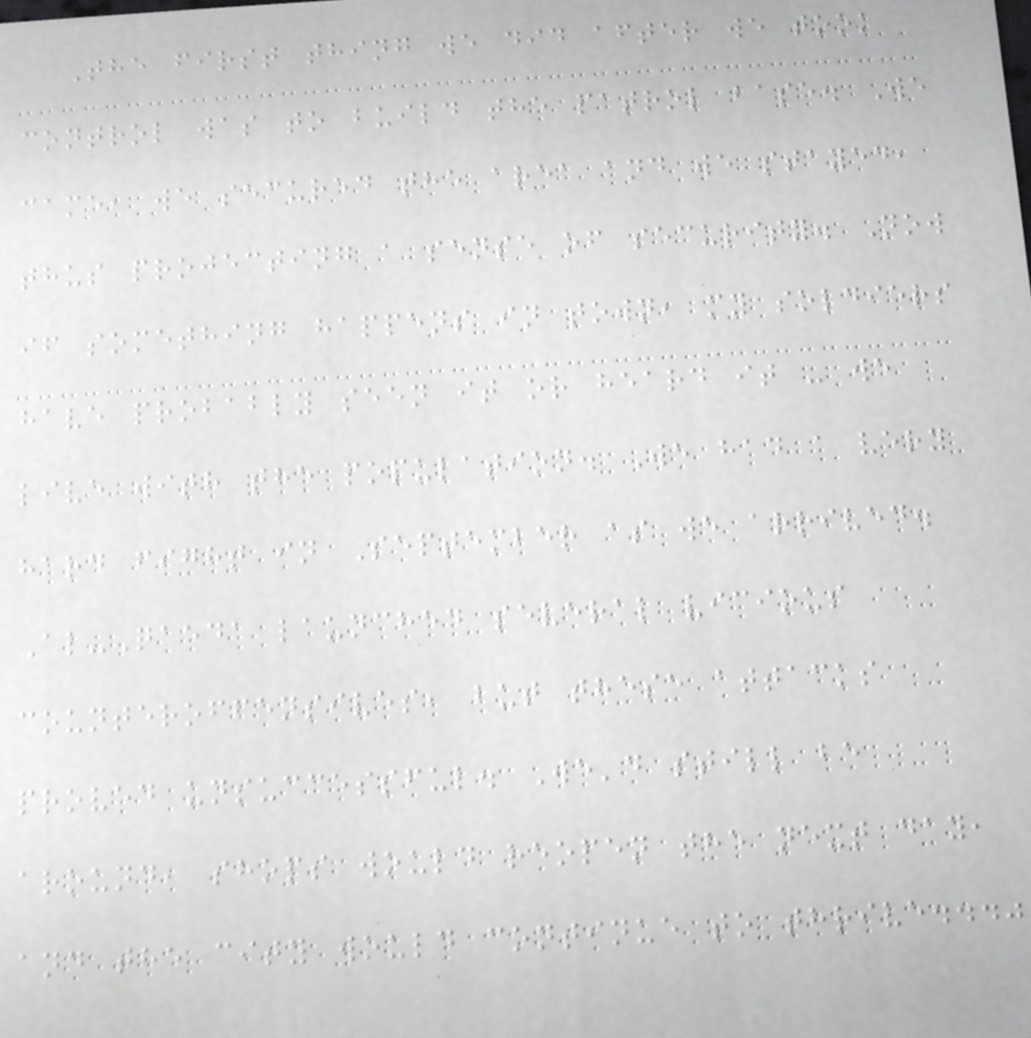The first thing we did after we took
control was to build the patrol base. We
came, we secured the area and we stayed,
thus projecting a sense of security. Now
if something happens in town, my soldiers
have probably seen it or heard it - we
live with the population. We had a very
hard fight in September as we arrived.
Al-Qaeda launched several vicious
counteroffensives, but these attacks
proved unsuccessful. We'd still be
around, shops would reopen the next day,
and the city would continue to thrive..."
